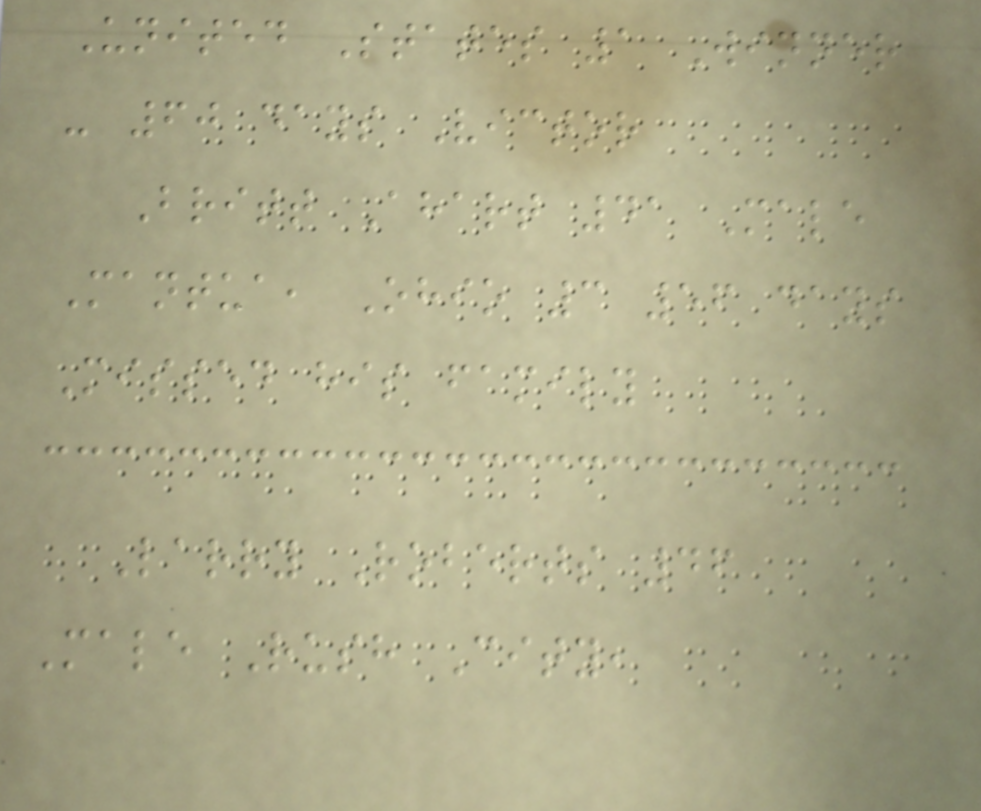United States 1 Winner
- 60 days Victor
Britt Ahart 41 Male
Mantua, Ohio 3 56 days
Missed his family
Larry Roberts 46
Male Rush City,
